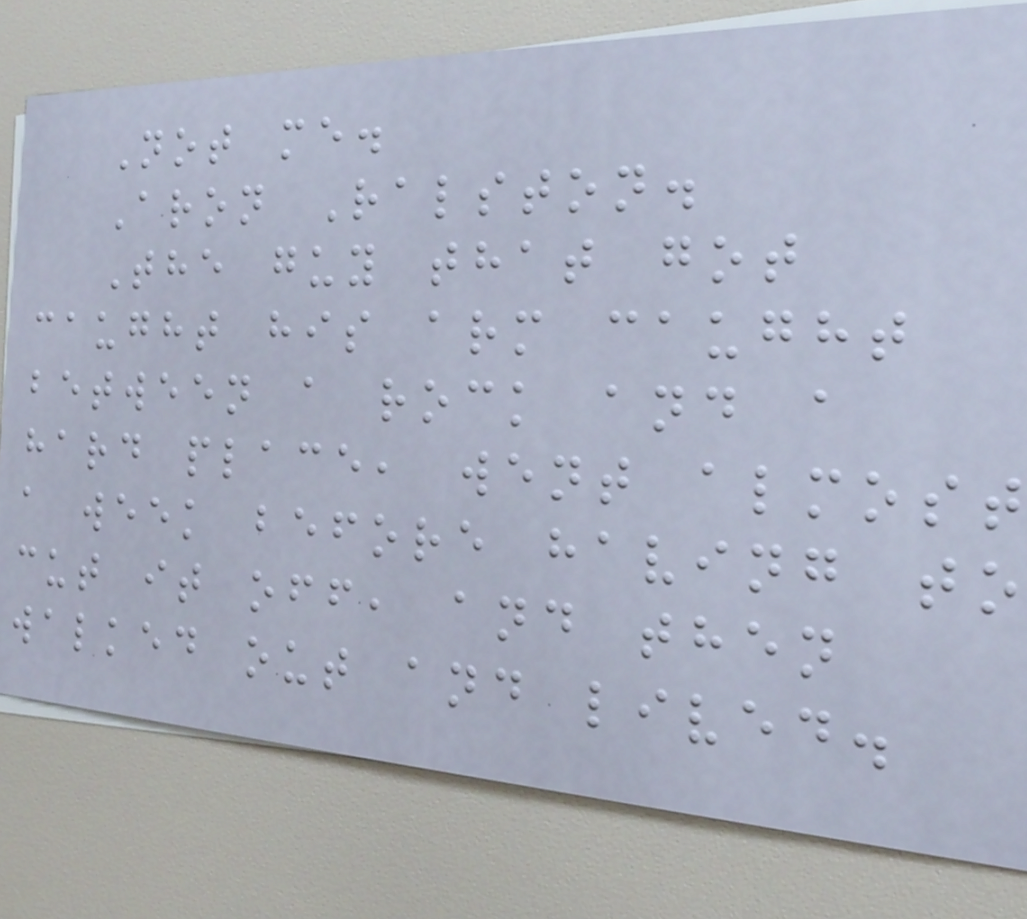Not me.
Aron Ralston.
The guy that got
caught his arm caught
between a rock and a
hard place, went almost
a week before having to
cut it off, and then
walked out and lived.
